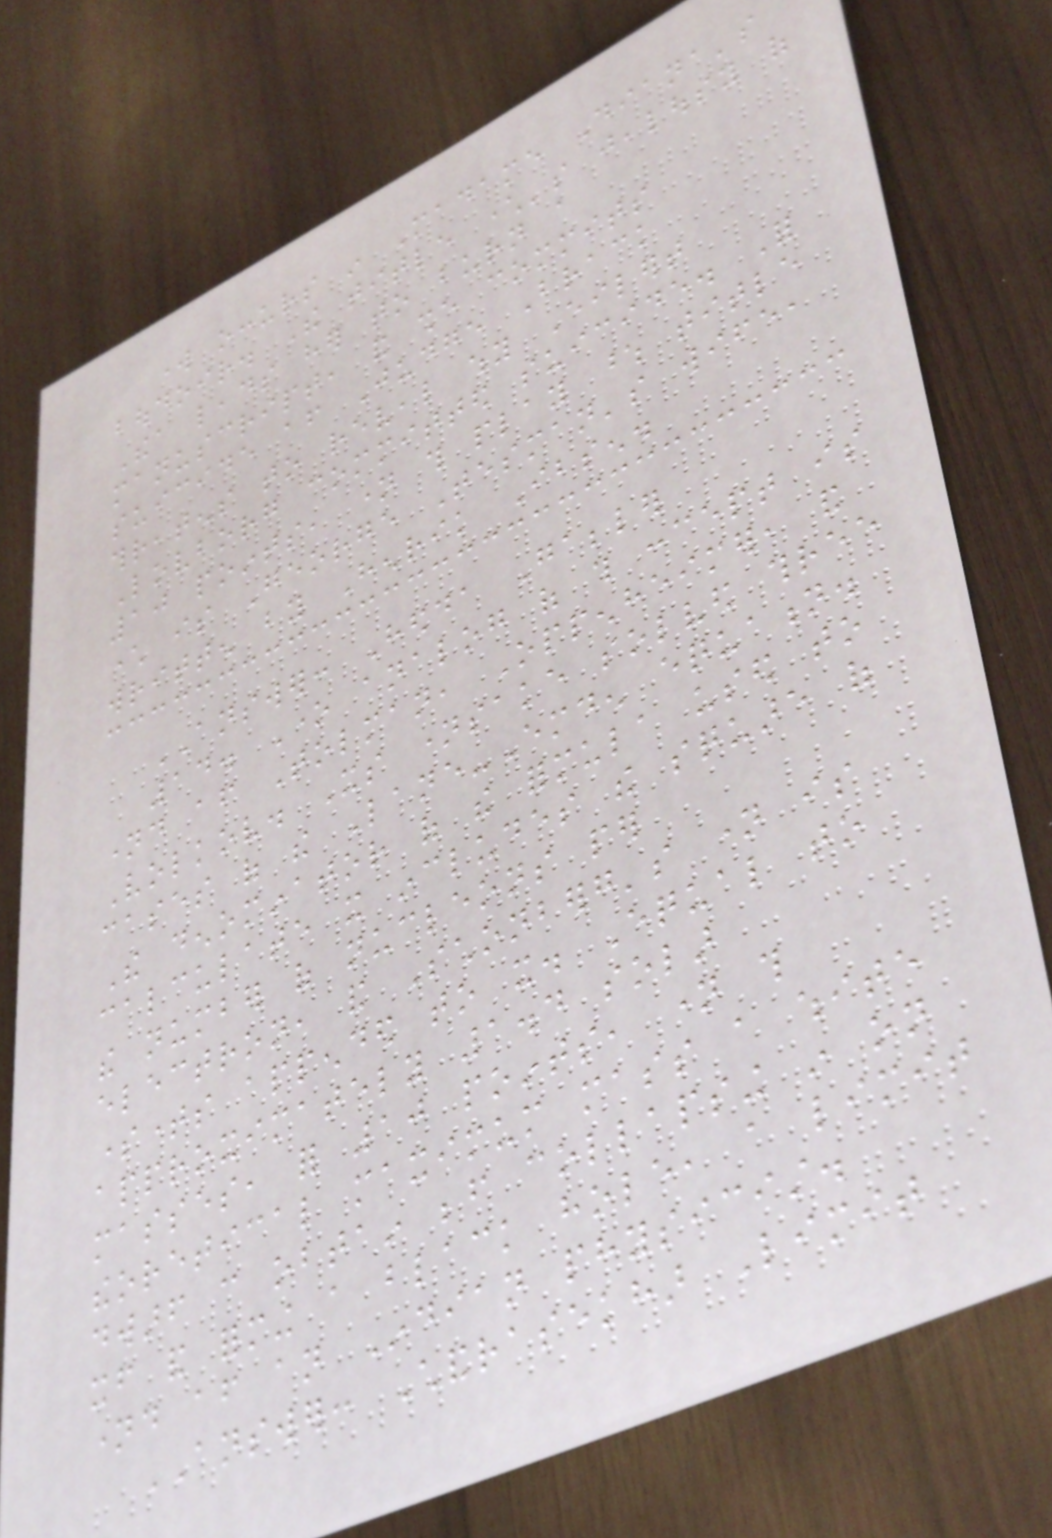work occurs in Madame Diana's
boudoir. The title character's jealousy of
Thea leads her to burn a
manuscript, and she commits
suicide after Judge Brack
threatens to reveal why Eilert
Lovborg committed suicide. For
10 points, name this play whose title
character is George Tesman's wife,
written by Henrik Ibsen.
ANSWER: Hedda Gabbler
14. One analog of this concept is
named after Tolman, Oppenheimer, and
Volkov. Its namesake solved three
cases of the Lane-Emden equation.
The denominator of the formula used to
calculate it includes the square of
the number of nucleons per
electron, and Schonberg's name is
sometimes appended to it. Equal to
approximately 1.4 solar
masses, for 10 points, name this
theoretical maximum mass a white
dwarf can obtain before collapsing in on
itself and forming a black hole, a limit
named after an Indian physicist.
ANSWER: Chandrasekhar Limit
